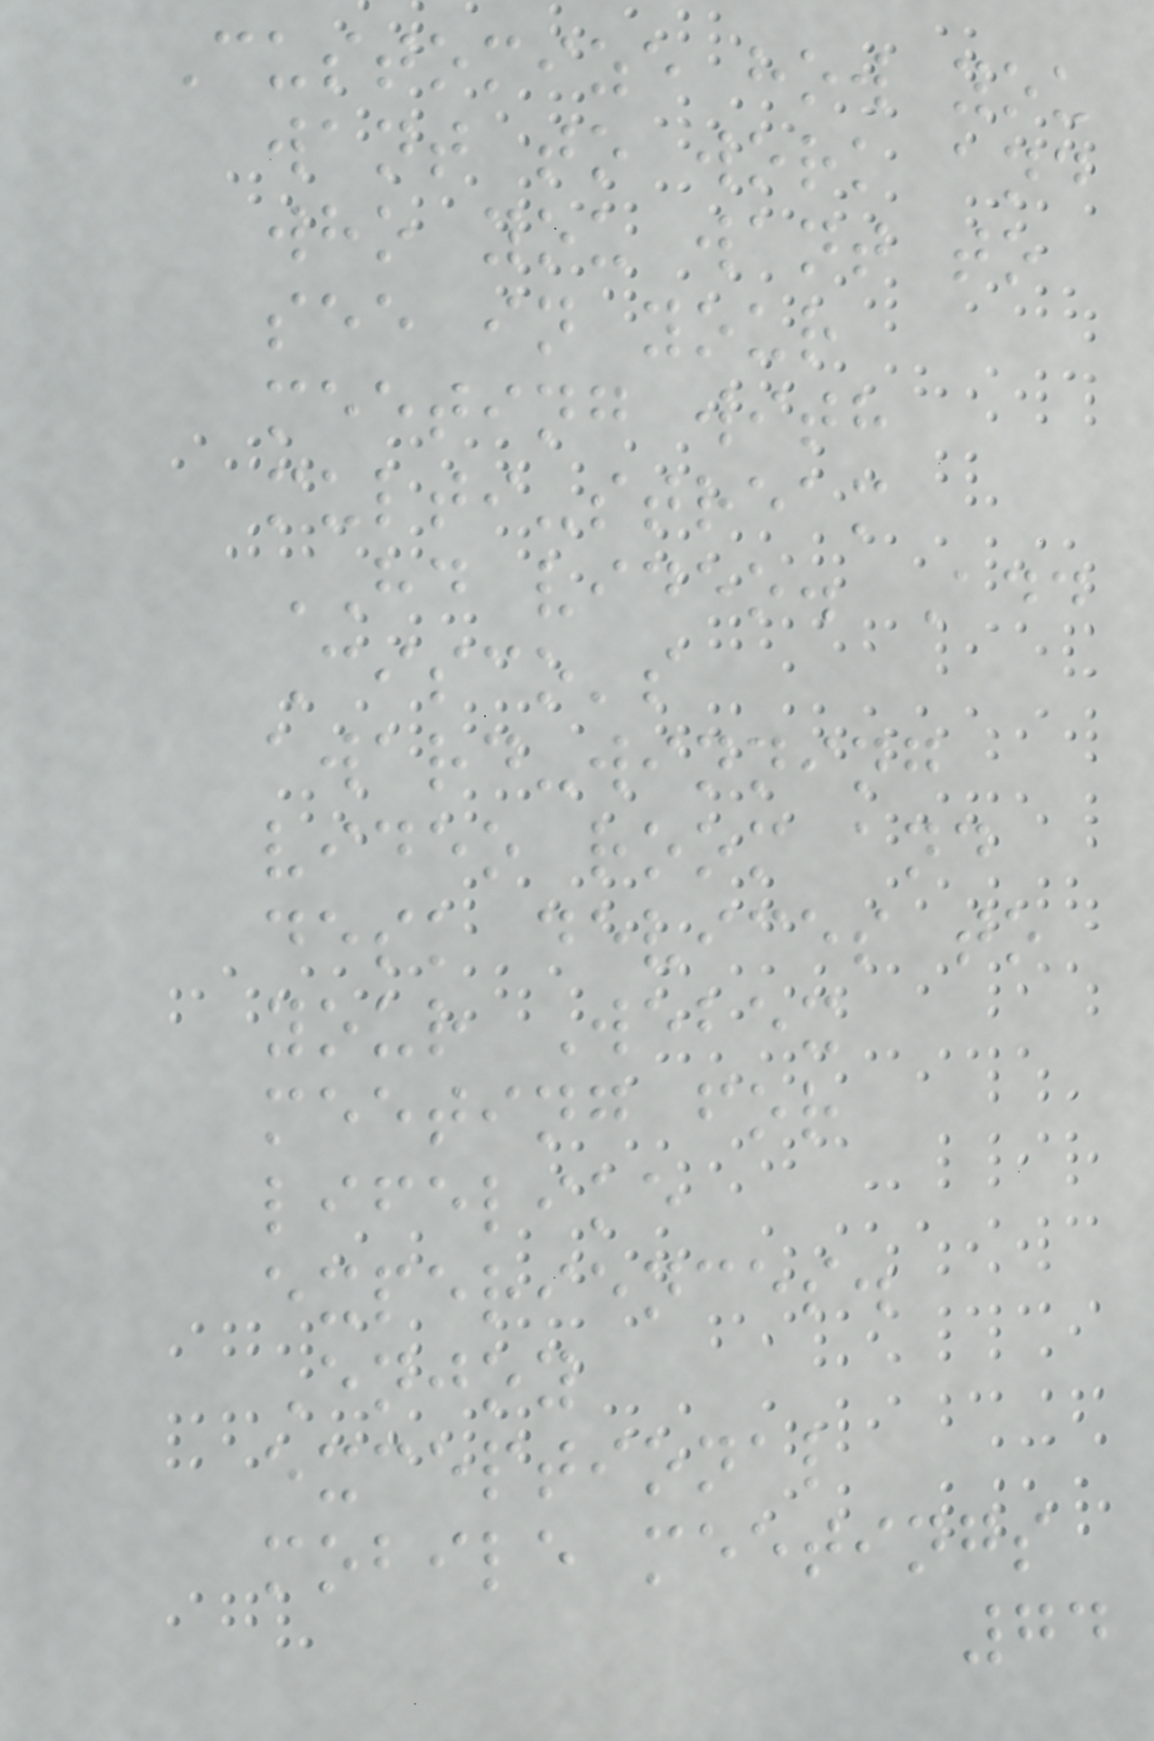Customize how you
want to work and
who you want to
see in your
meeting with
multi-stream
HD video. Add
Cisco's
award-winning
video room and
desk devices to
your Webex
meeting for
lifelike
experiences.
Enjoy
exceptional
mobile meetings
74
